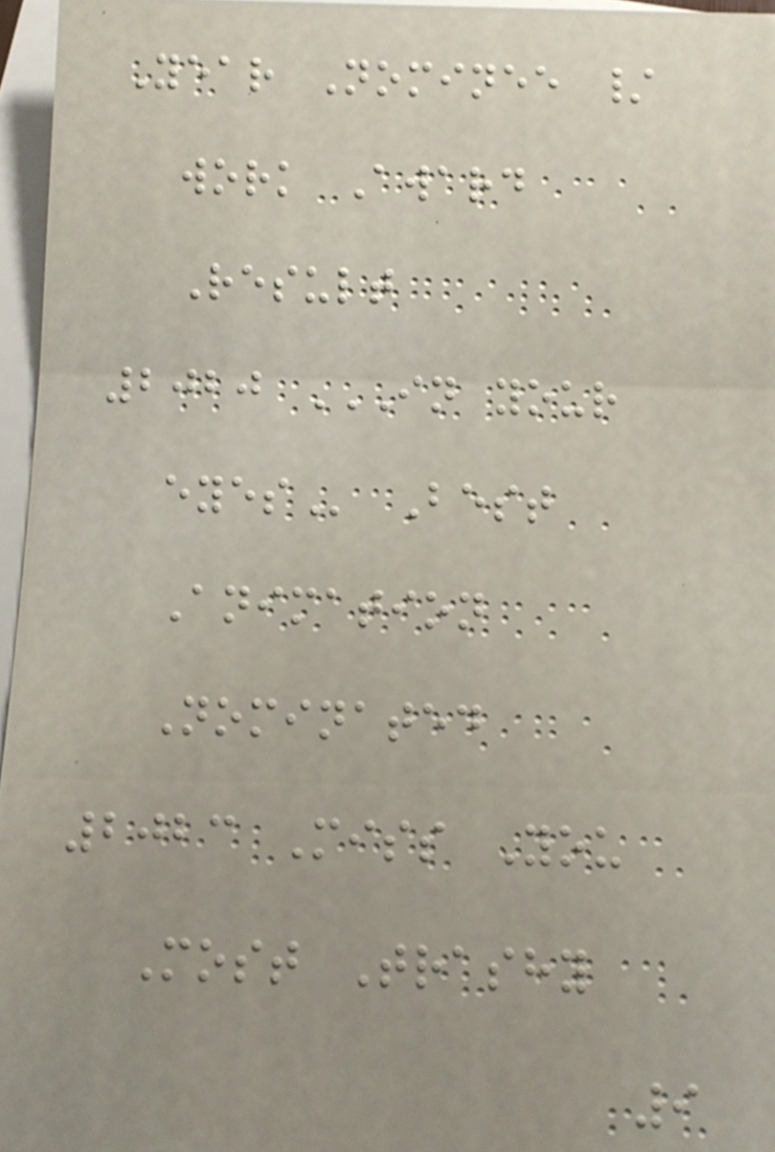Year Nominee /
work Award
Result
2020 IN YOUR
EYES Best
Animation
Nominated
2023 Miss You
Most Trashy
9
